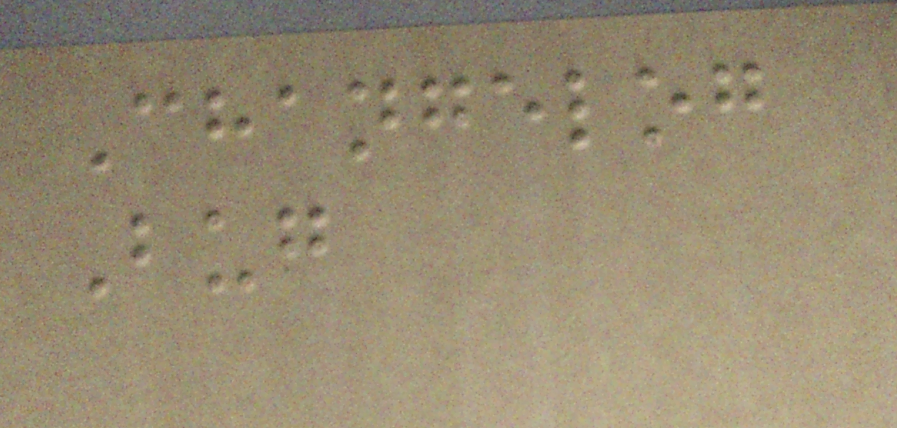Changelog
Bug
